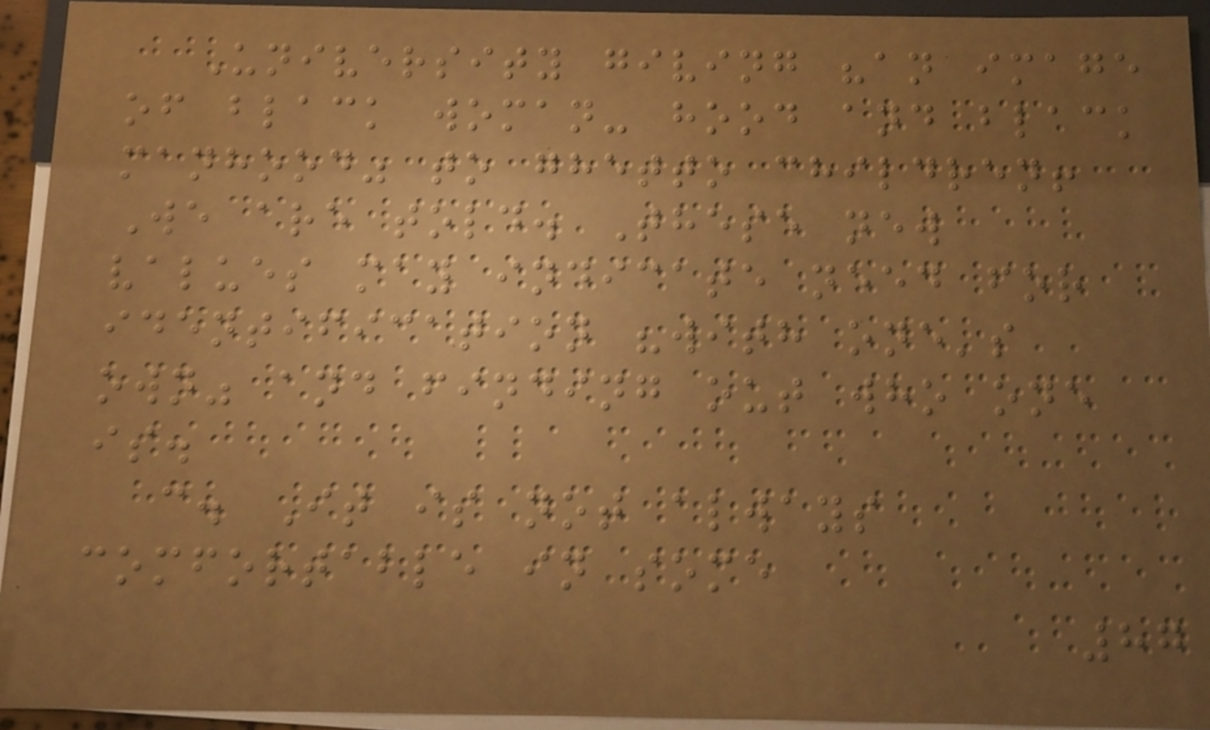University giving "an image
of black woman- hood and black
manhood" to ghetto children!
We are told. These new
values may indicate need for
identification "with one's
own" and finding out who one
is.
c. It is not always
comfortable in some
87
